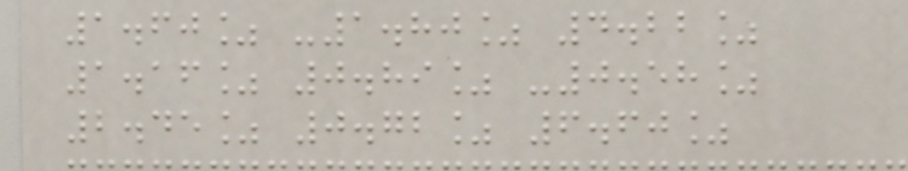1.60% -1.80% 4.22%
1.16% 0.89% -0.58%
2.45% 0.72% 6.60%
